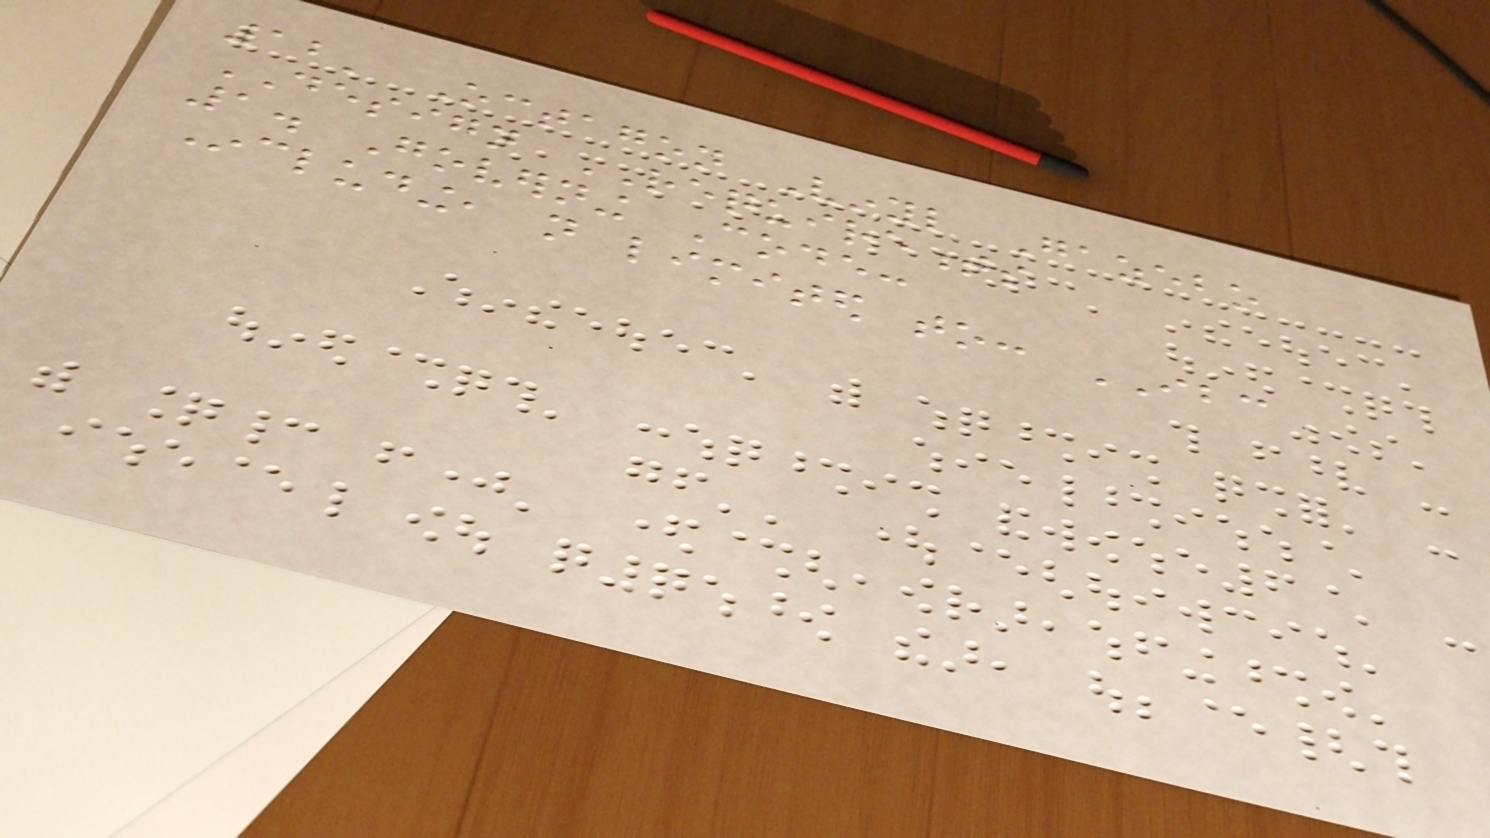12' Octagon Vinyl Gazebo
DESIGN REQUIREMENTS
1. Governing Code:
Including, not limited to: IBC
